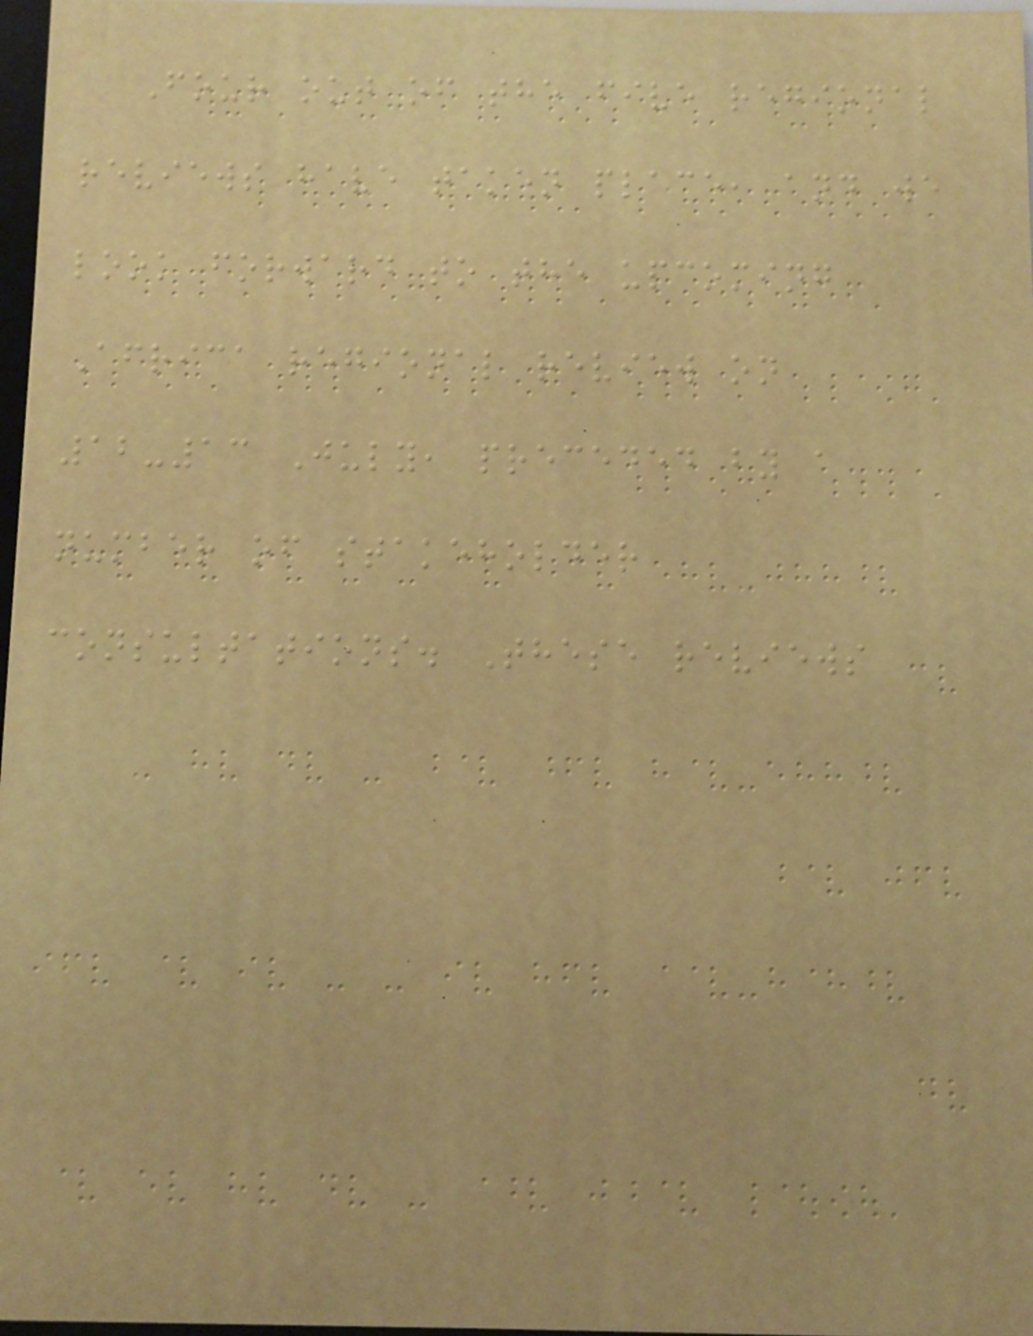Four out of the five regional
reviews have taken place, and we
look forward to the upcoming
Africa regional review on
12-13 July, preceded by a
number of stakeholder
consultations. These reviews
